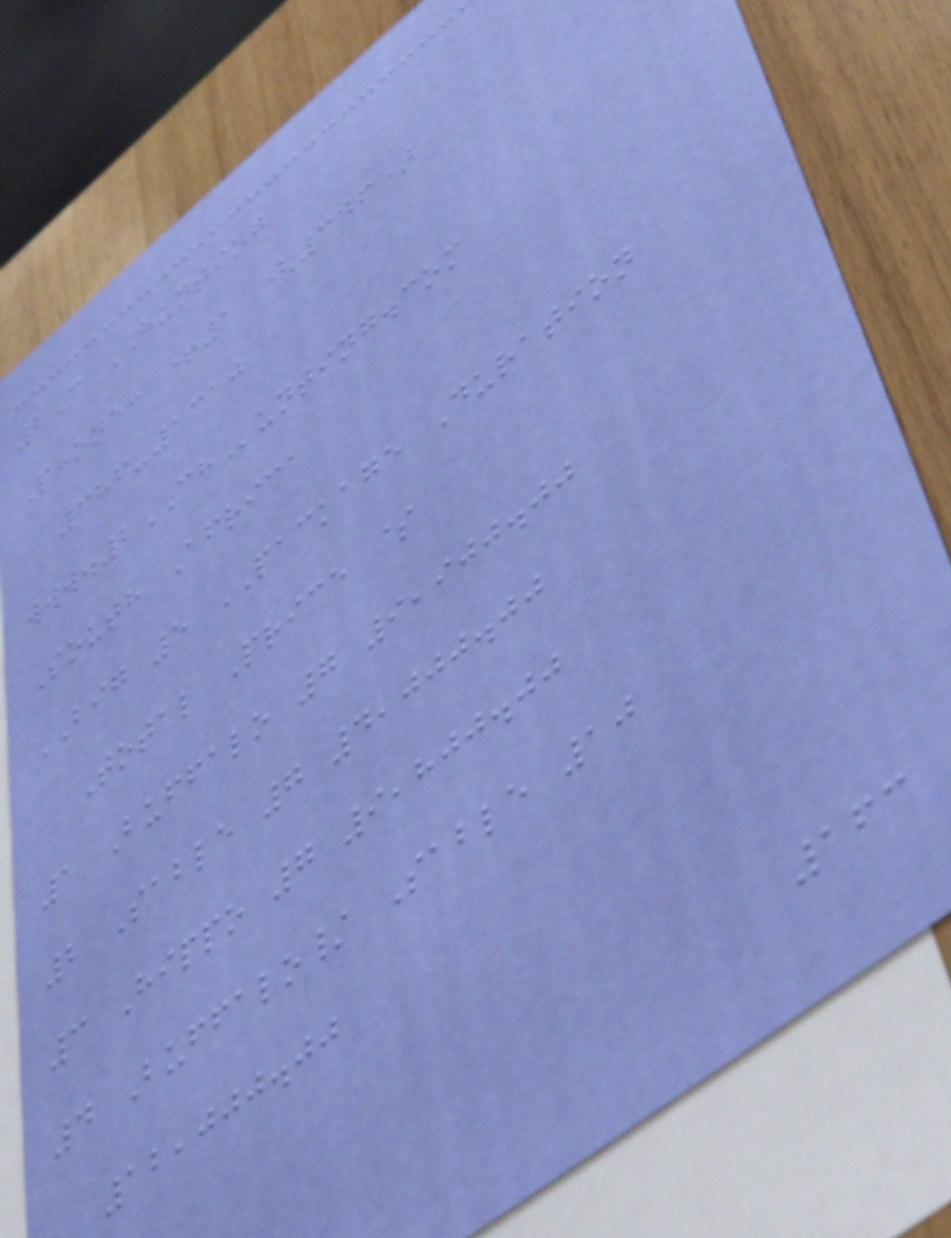2C HUNTING
Phone: +1 (346)
386-1310
www.2CHunting.com
South Africa
BIG 5 PACKAGE Duration
Total Price $
1 Buffalo 7 9,900.00
2 Sable 7 4,000.00
3 Hippo 7 9,800.00
4 Buffalo/ Sable 10
12,000.00
163
